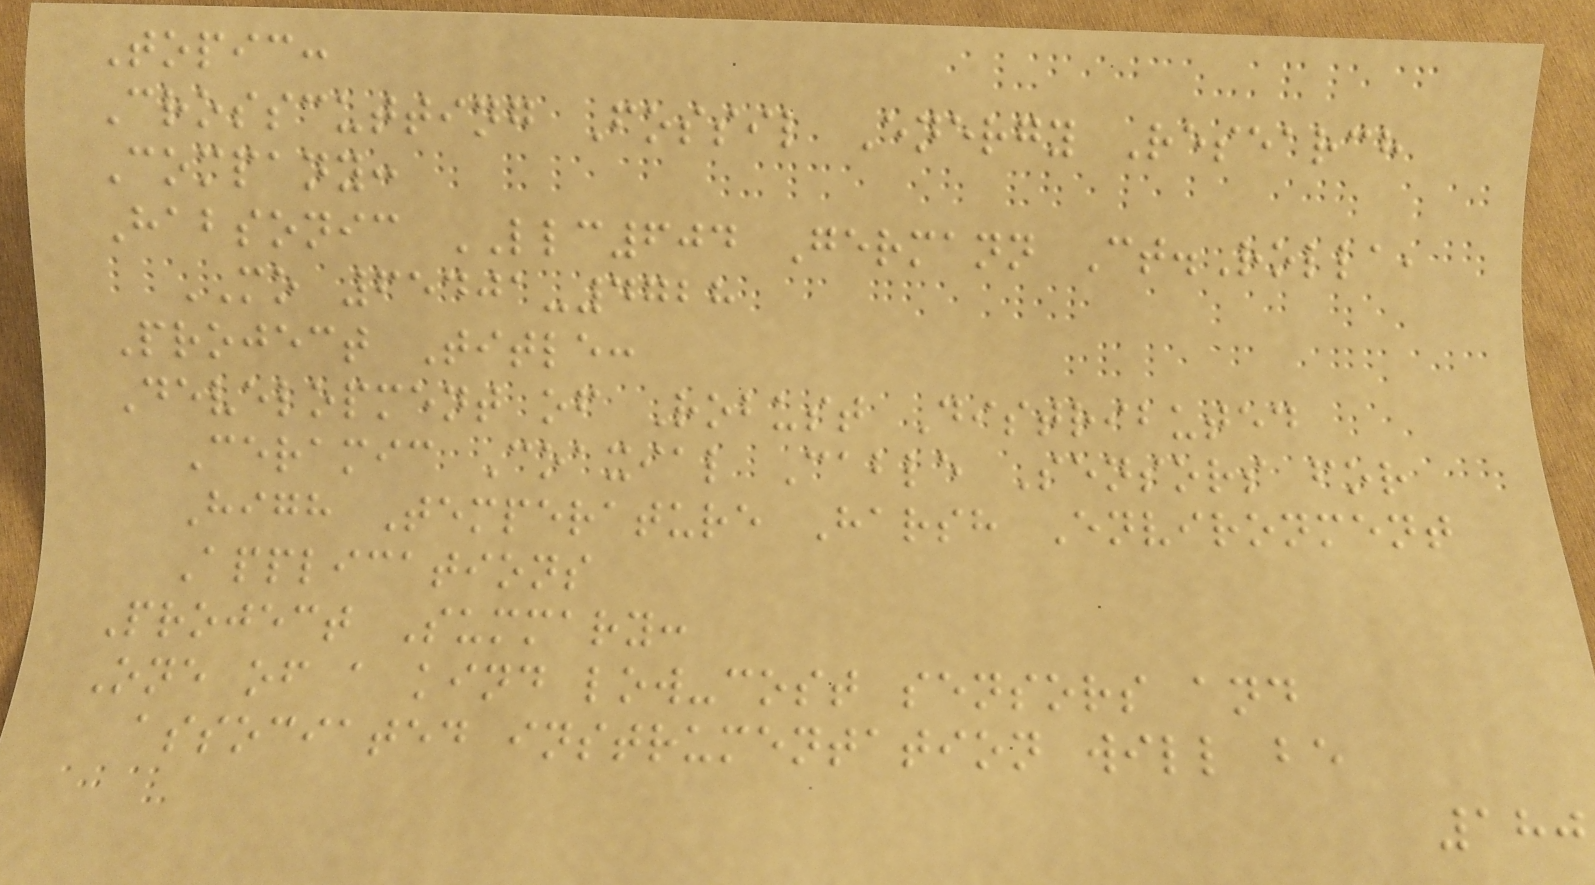Topic:
Crosscutting Fossil Energy Research
Company:
Habsonic LLC604 Germann Ct.Rolla,
MO 65401-4728
Project Title:
Development of Robust Distributed
Ceramic Coaxial Cable Sensors for
High Temperature Harsh Environment
Applications
Project Summary:
One of a kind low-cost sensors and
associated instrumentation will be
180
